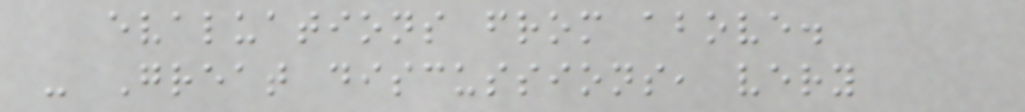evaluations from above.
- Great discussions, very
